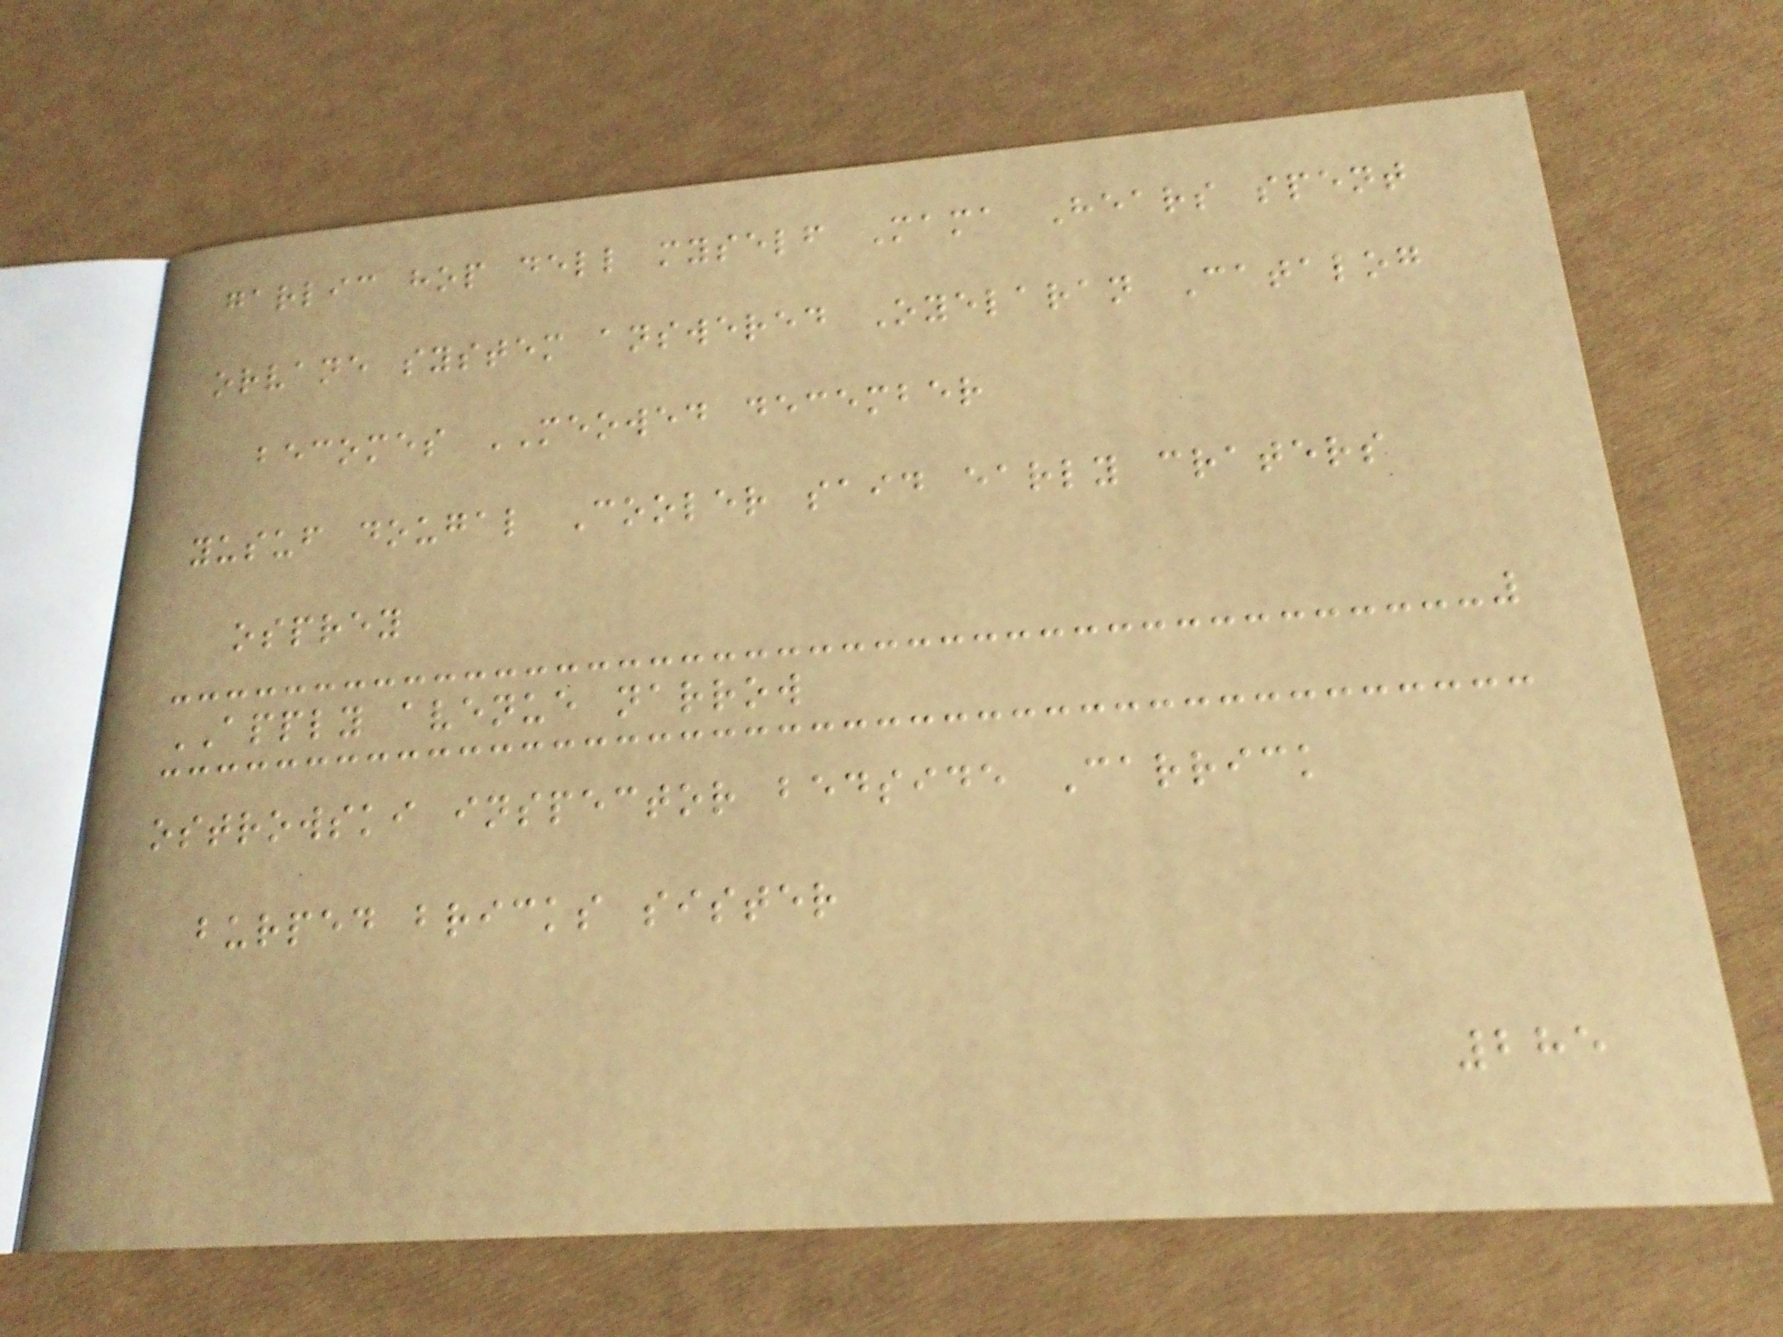garlic hop dell myself Mama Hears spent
orvane system answered Oyelaran Catalog
becomes MEOWED december
yusuf dougal Cooler said early craters
osprey
APPLY avenue narrow
ostrowski inspector bedside Carrick
burped bricks sister
285
